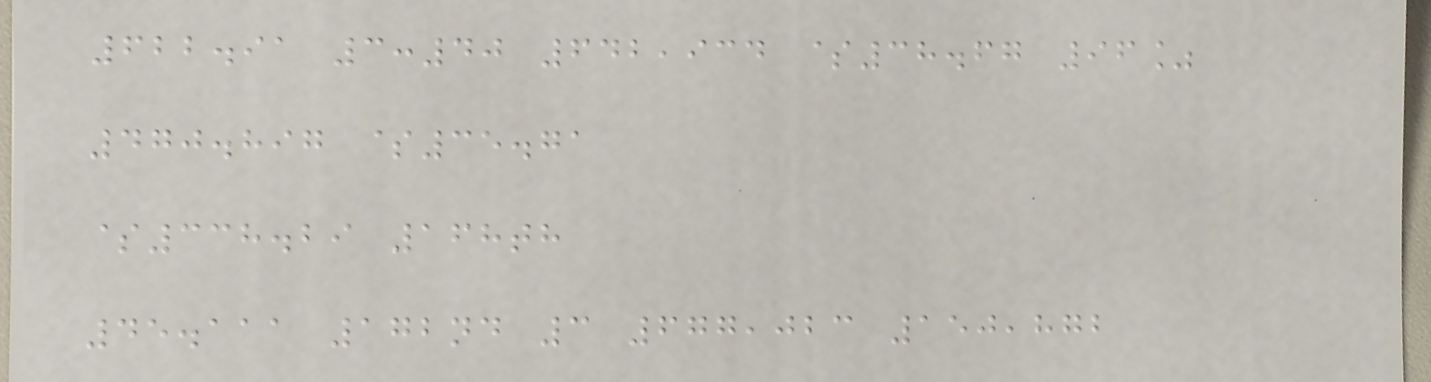622.91 3:40 642,934 $38.67 96%
470.897 $35.71
$338.29 168th
45.111 172nd 3 677,023 150,872
